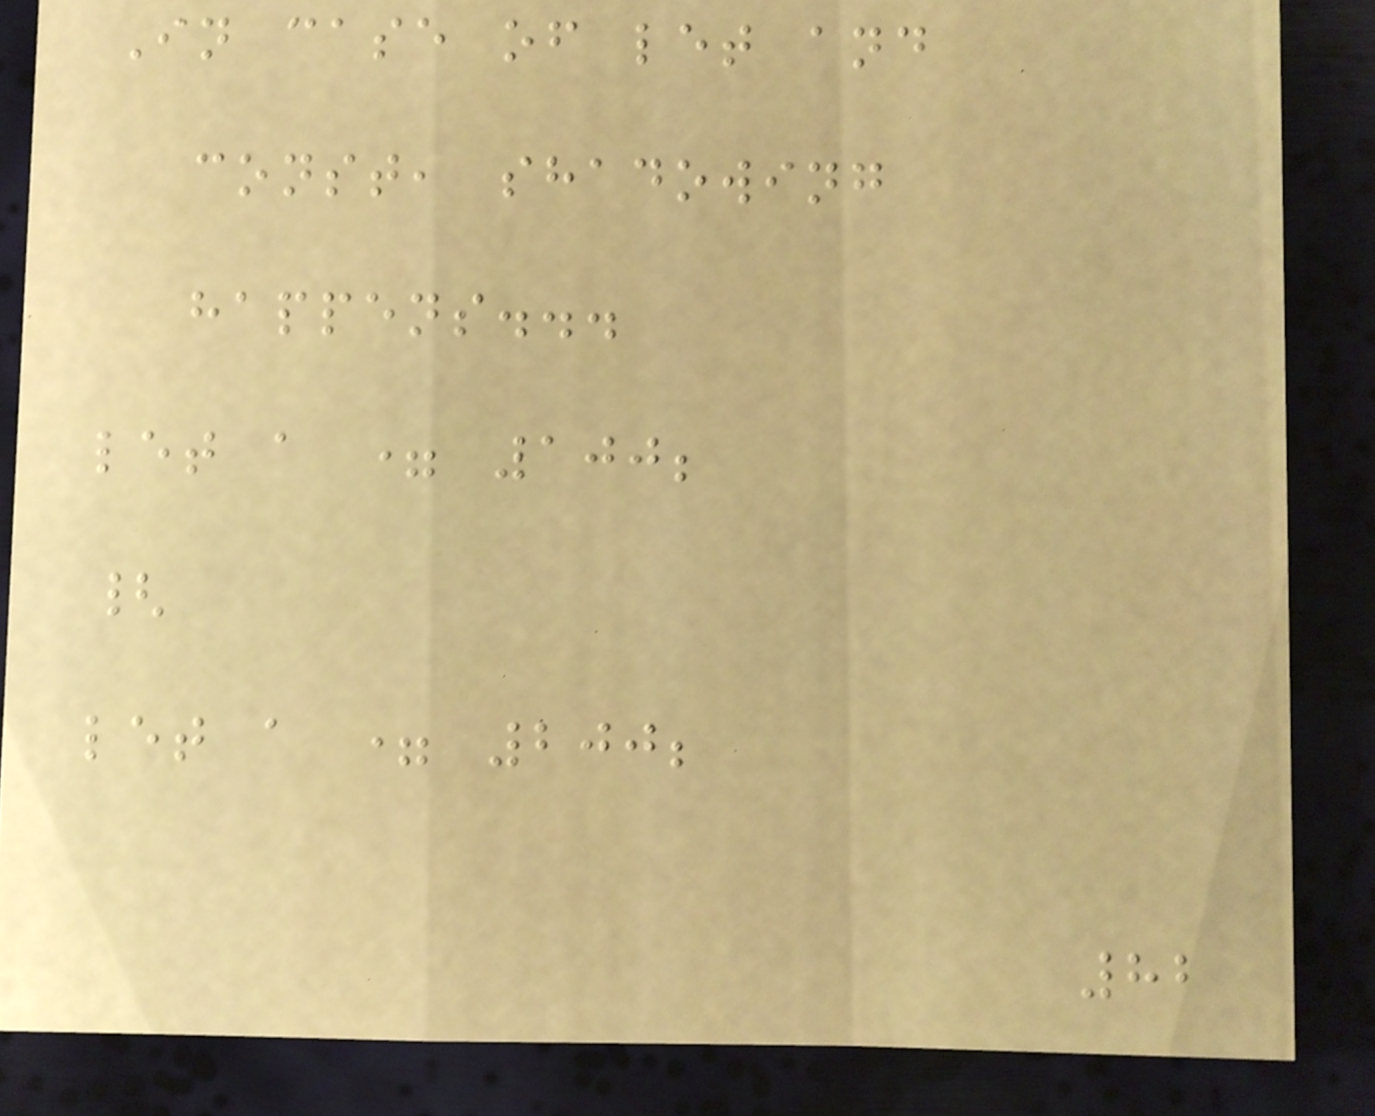In case of let and
const, shadowing
happens...
let a = 100;
{
let a = 200;
82
